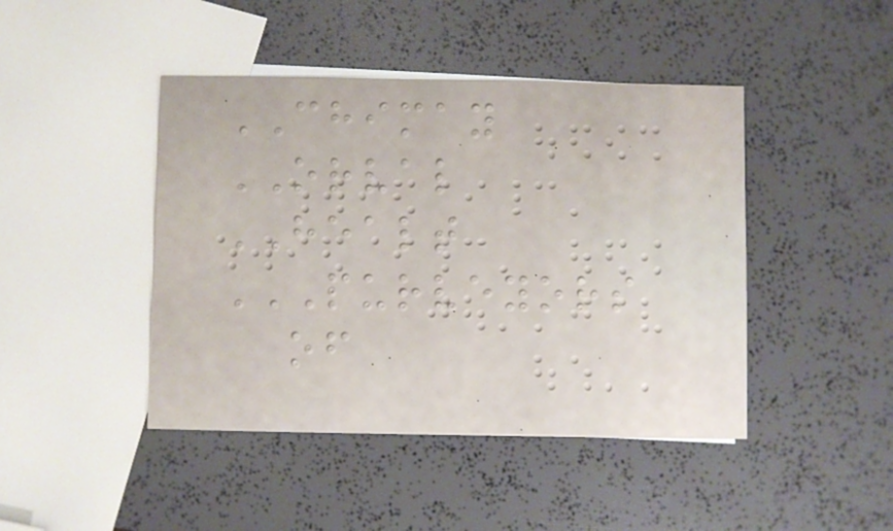CHIMAY
ORVAL
HEALT
PURVEYORS
OF
